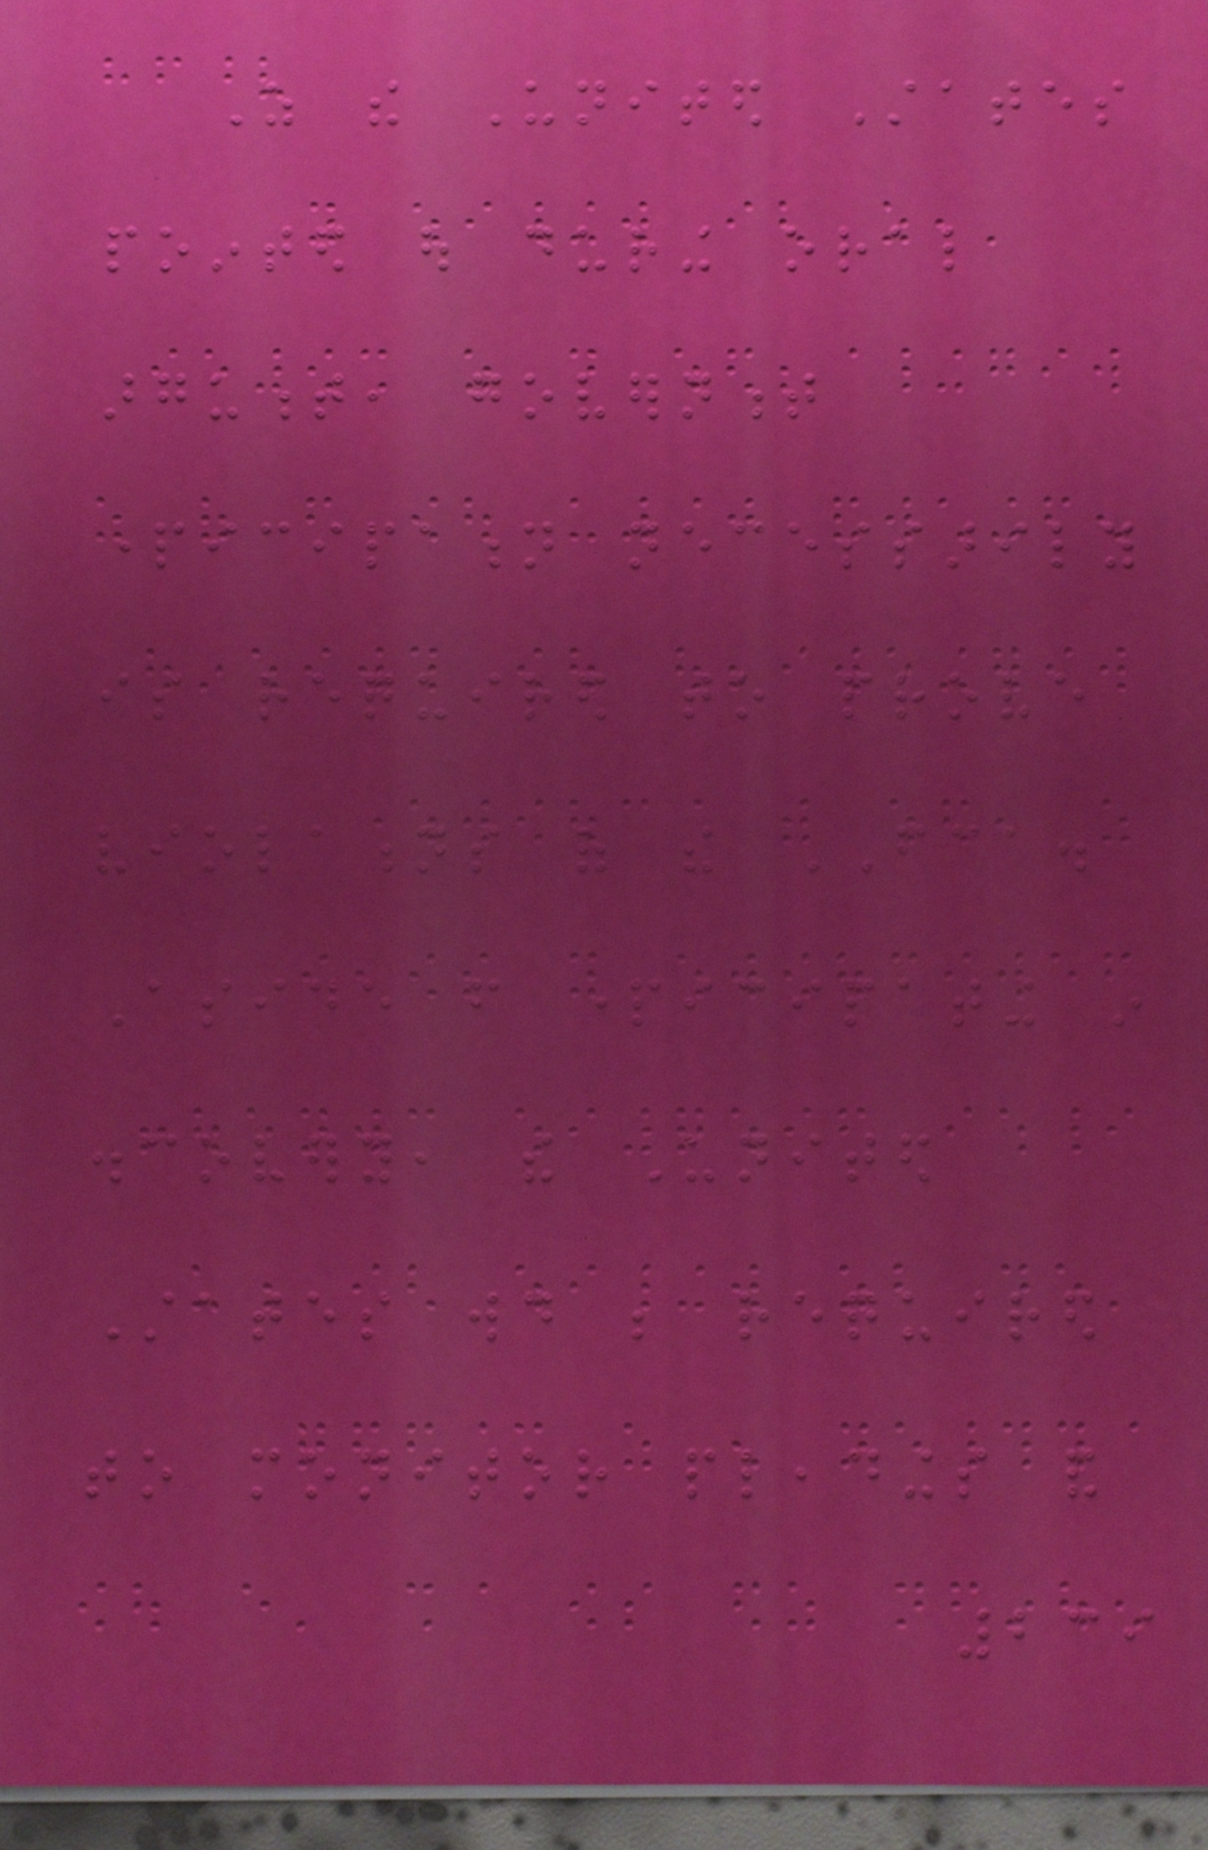As the United States
pointed out during oral
argument, government
participation necessarily
is required to prove
violations of the FCA.
Aside from participating in
discovery, the United
States would be required
to monitor pleadings and
239
